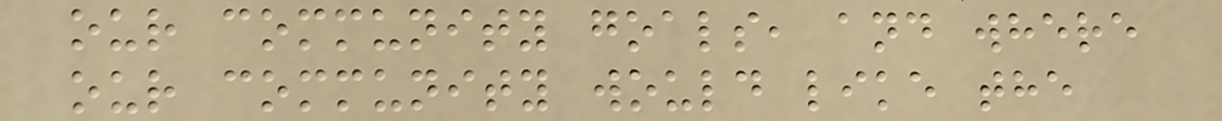our community goals, and where
our community would like the
